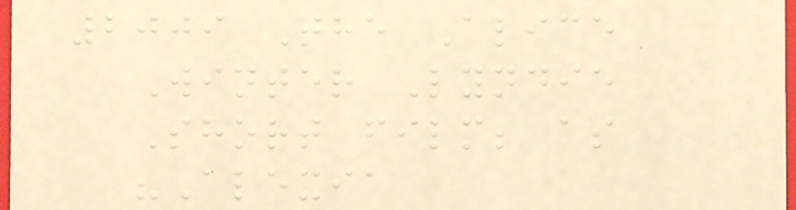2009 The Alice
Winter Lyndie
Short film; as
"Alexia
